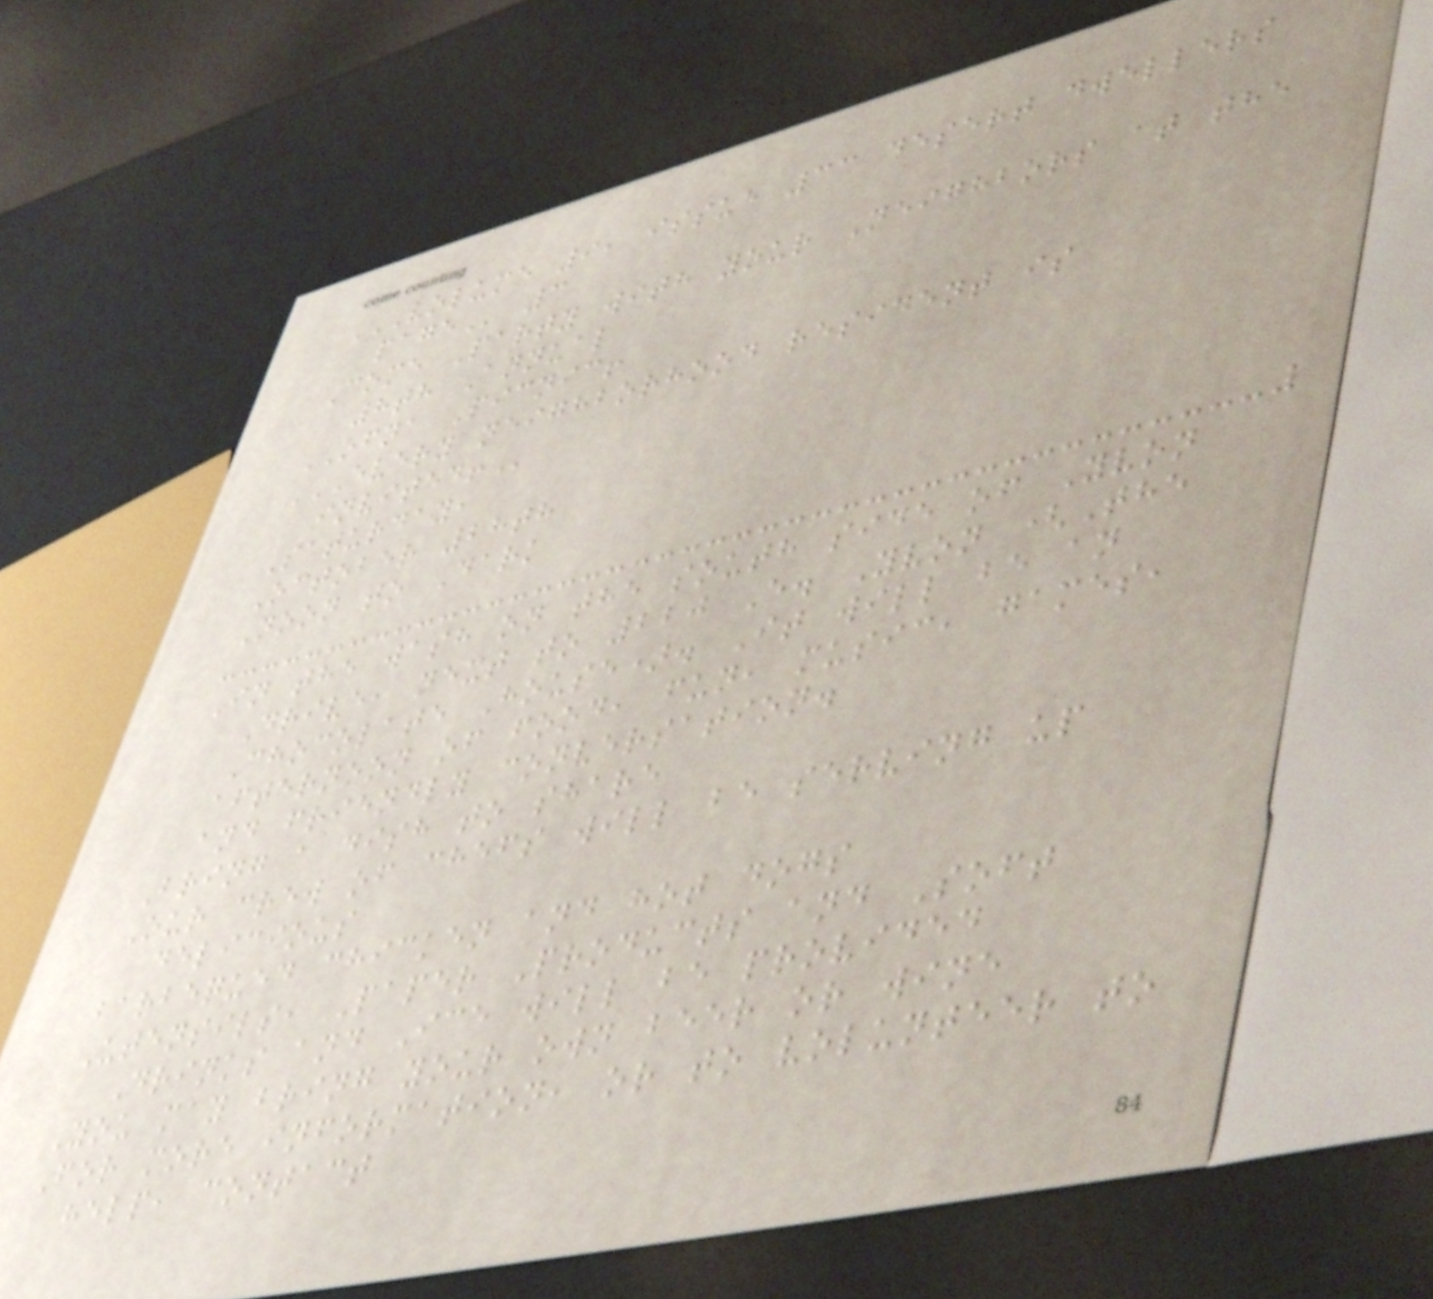VOLUME 9, ISSUE 33 DESERT DWELLERS
PAGE 3
Come Party with your Neighbors at the
8th Annual
OFNA Picnic!
EVERY NEIGHBORHOOD RESIDENT IS
INVITED!
Saturday,
October 28th
Noon to Dark
In the wash on the south side of Yvon
Drive, next to 220 E. Yvon (The
Chocolate House). It will be an
afternoon of food, fun, music, games,
and friendly conversation.
Bring a dish to share
Our crew of chefs will be serving up
delicious
barbequed chicken and hot dogs
Utensils, Paper Products and Soft
Drinks and Ice will be provided
You may bring your own beer or wine
For more information, or to volunteer to
help, contact
